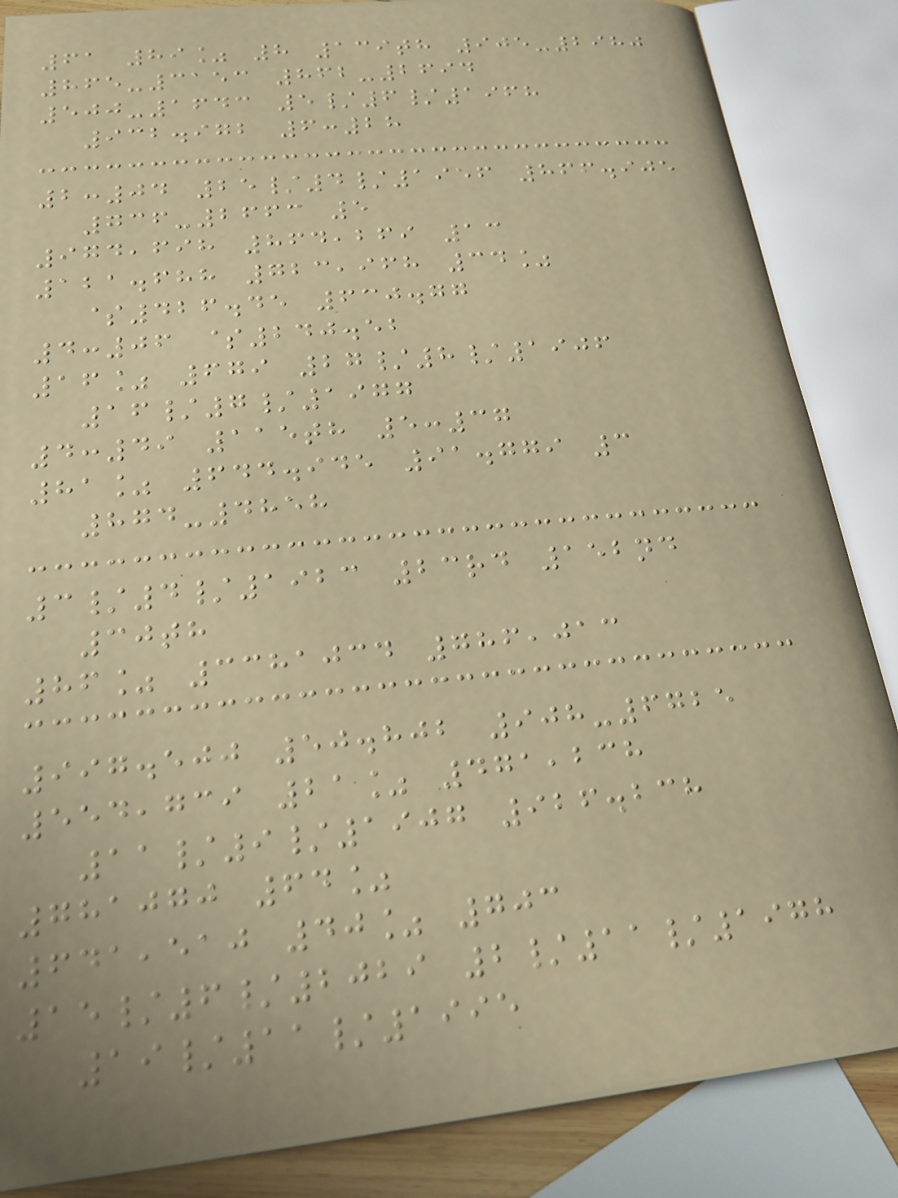61 89% 8 139th 905-2980
865-3153 862-2694
500-1643 5/6/1968
932.972 6:28
2:04 25/4/1956 866.905
736-2663 5
974,698 864,269 13
121.688 723,968 34%
$426.45 630.77
4:06 $240.52
16% 679 27/8/1906
16/7/1977
4:49 115th 5:37
81% 644.945 91.779 3
874-4858
3/4/1923 23rd 152nd
30th
86% 3381034 786,013
997.500 50.802 908-6725
554,739 21% 471,238
11/9/1907 926.238
781070 64%
641,510 40% 703
15/6/2029 2/11/1978
19/11/1995
